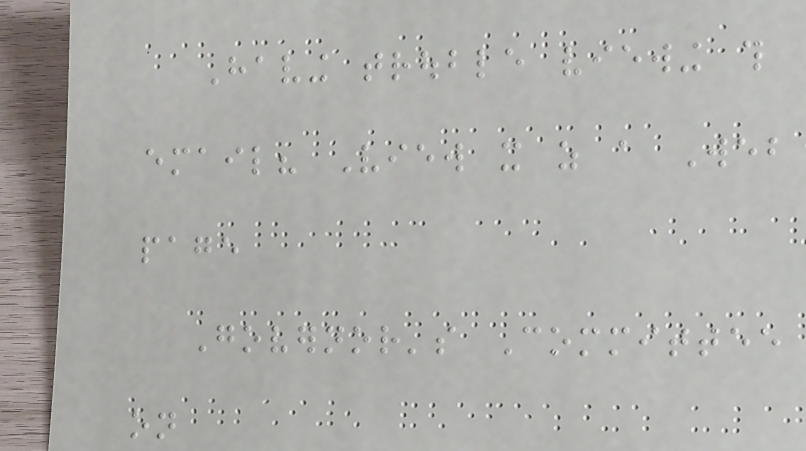Having trouble viewing this
email? View it as a Web
page
Governor's Committee
on
